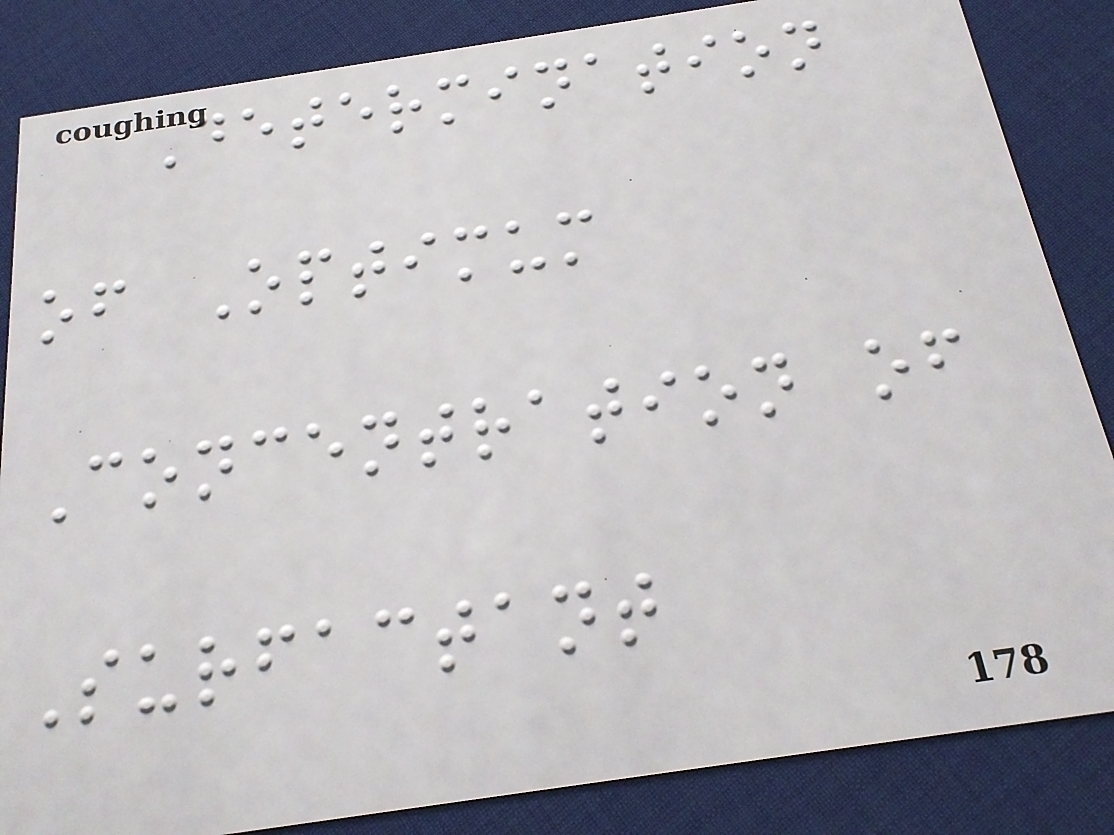Determination
of Optimum
Concentration of
Surfactant
